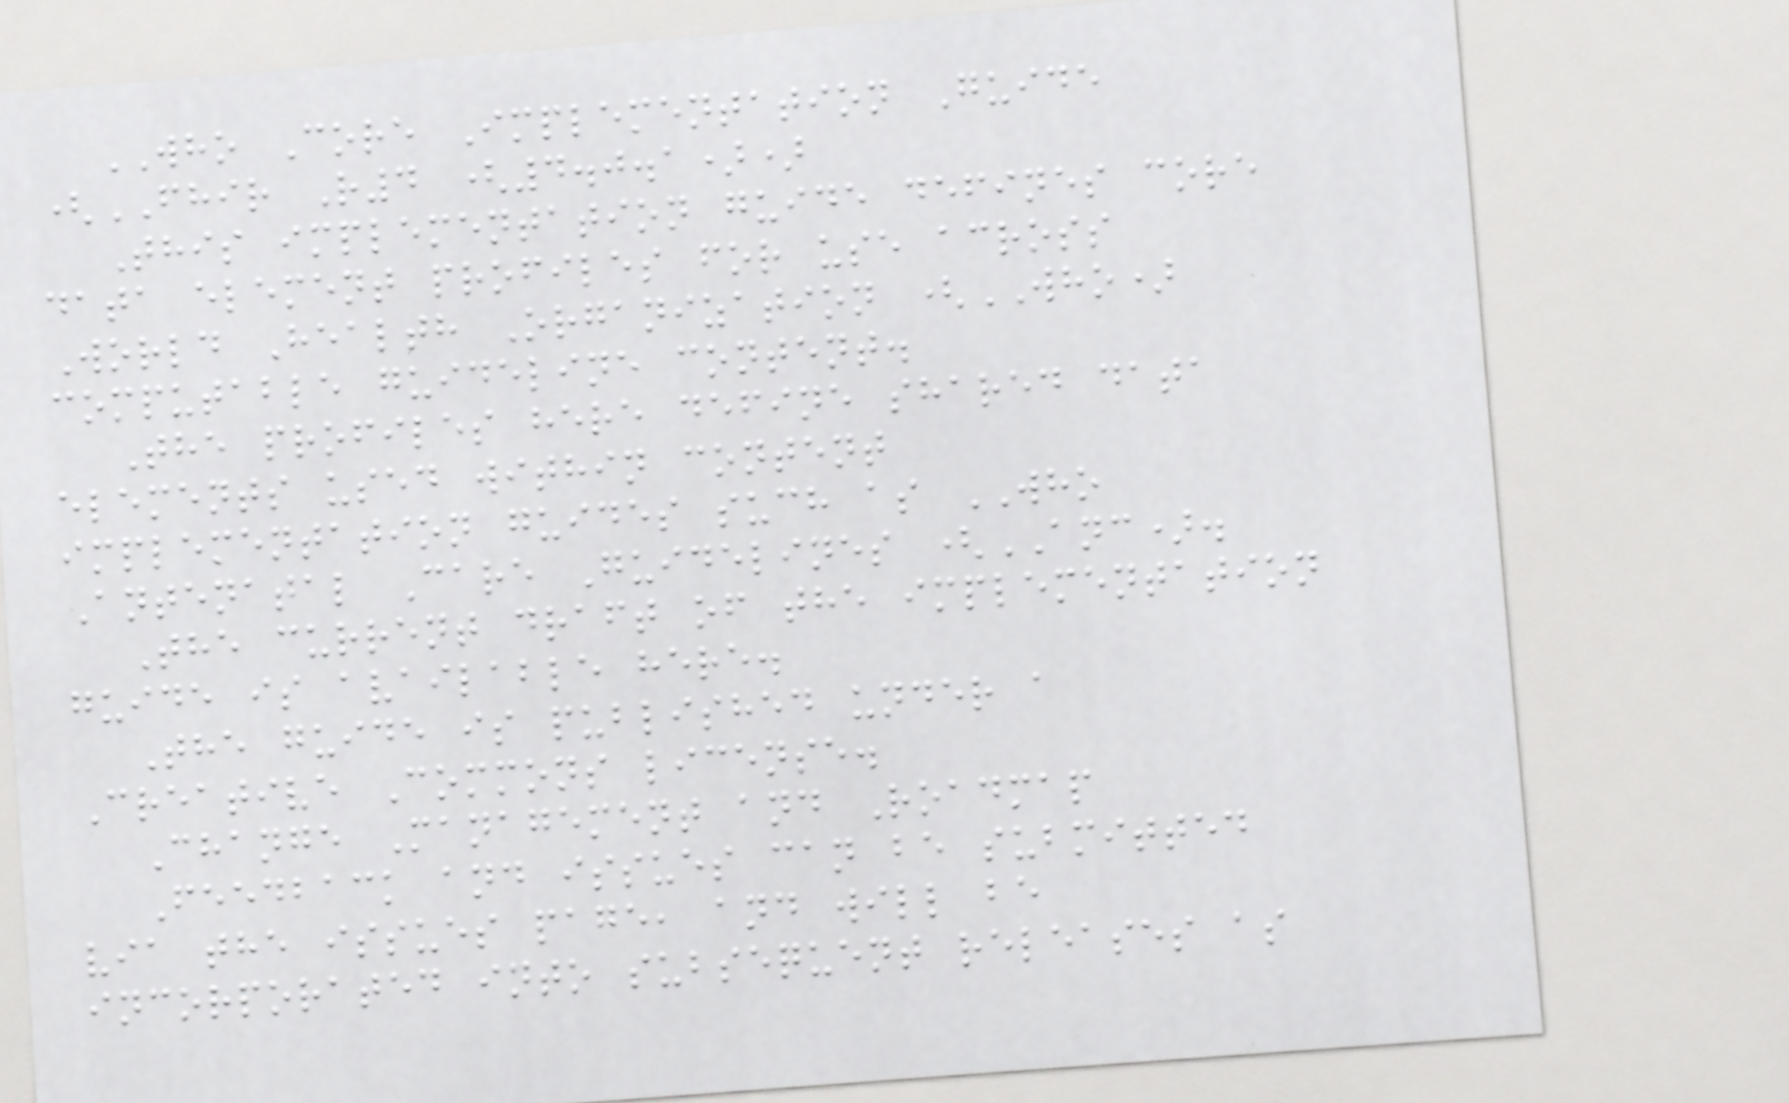WHO Core Implementation Guide
(FHIR R4 (4.0.1))
This implementation guide defines core
data element profiles for use across
World Health Organization (WHO)
computable guideline content.
The profiles here define shared data
elements used within content
implementation guides such as WHO
Antenatal Care Guidelines (ANC).
The current draft of the implementation
guide is available here.
The guide is published under a
Creative Commons license.
Change Management and Roadmap
Feedback and issues can be submitted
via the issues page, and will be
incorporated into subsequent releases as
